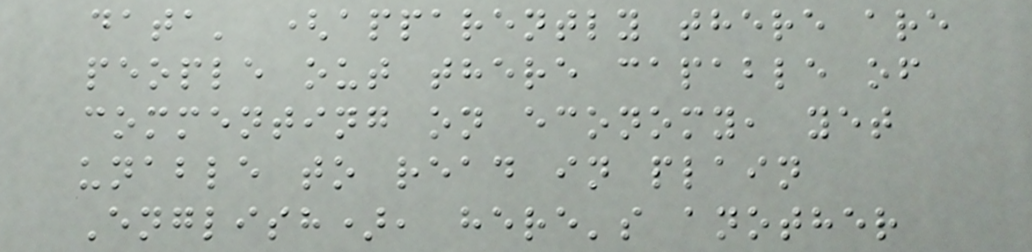data' (apparently there are
people out there capable of
commenting on economy, yet
unable to read in plain
English), here's another
